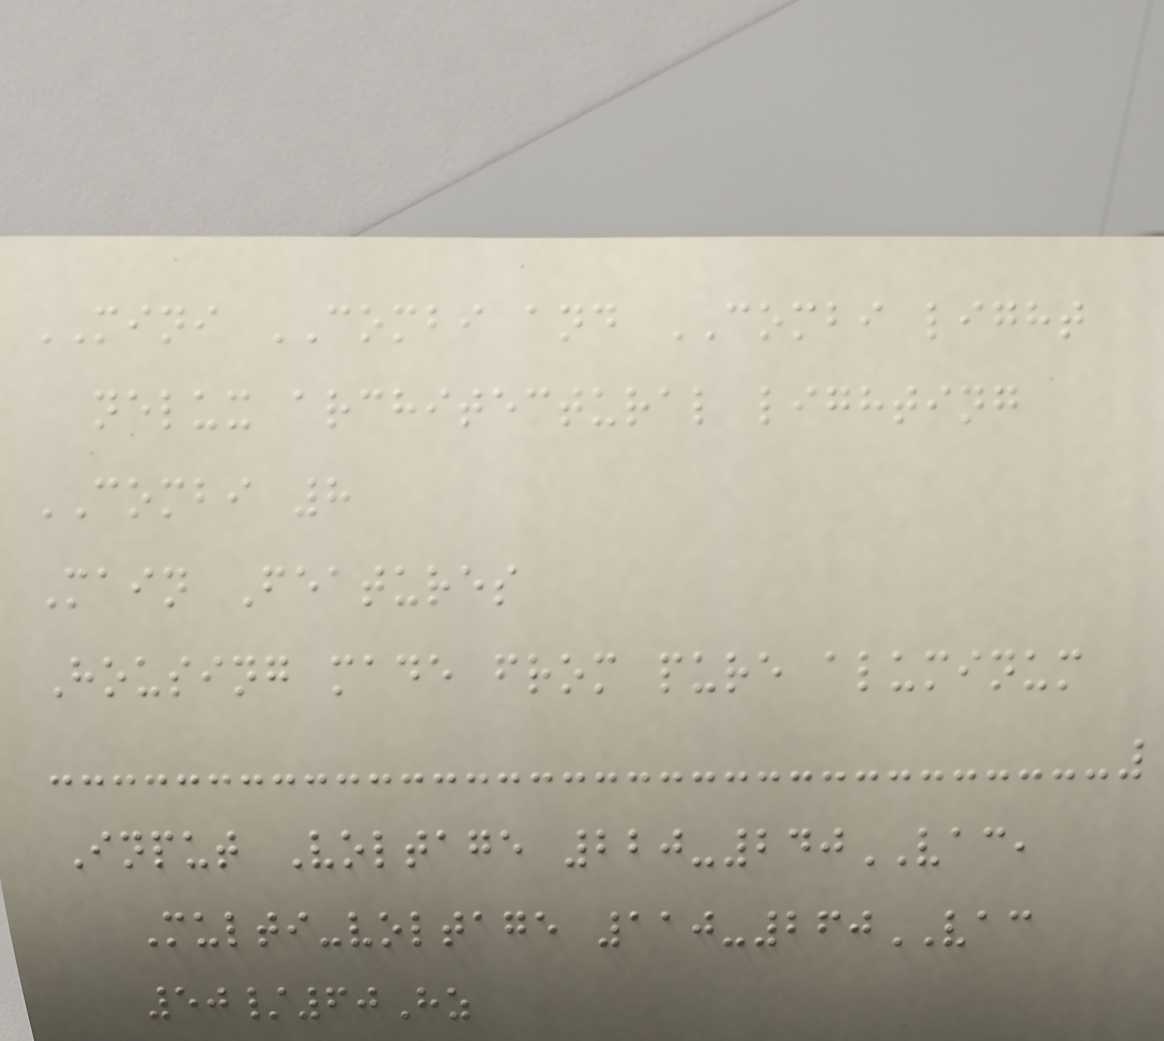MINI COMBI and COMBI light
nelux architectural lighting
COMBI 8
Main Features
Housing made from pure aluminum
Input Voltage 220-240VAC,
Multi-voltage 110-260VAC
50/60Hz
